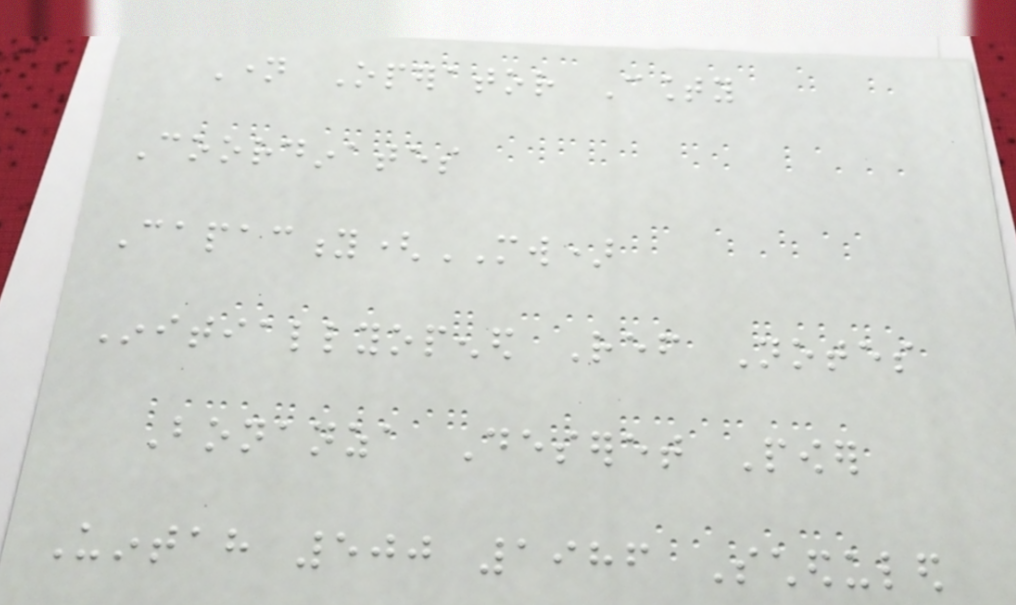Name Operator County
Coordinates
Capacity(MW)
Initiallyopened Ref Notes
Bonanza Deseret Power
Uintah 500 1986 Scheduled
